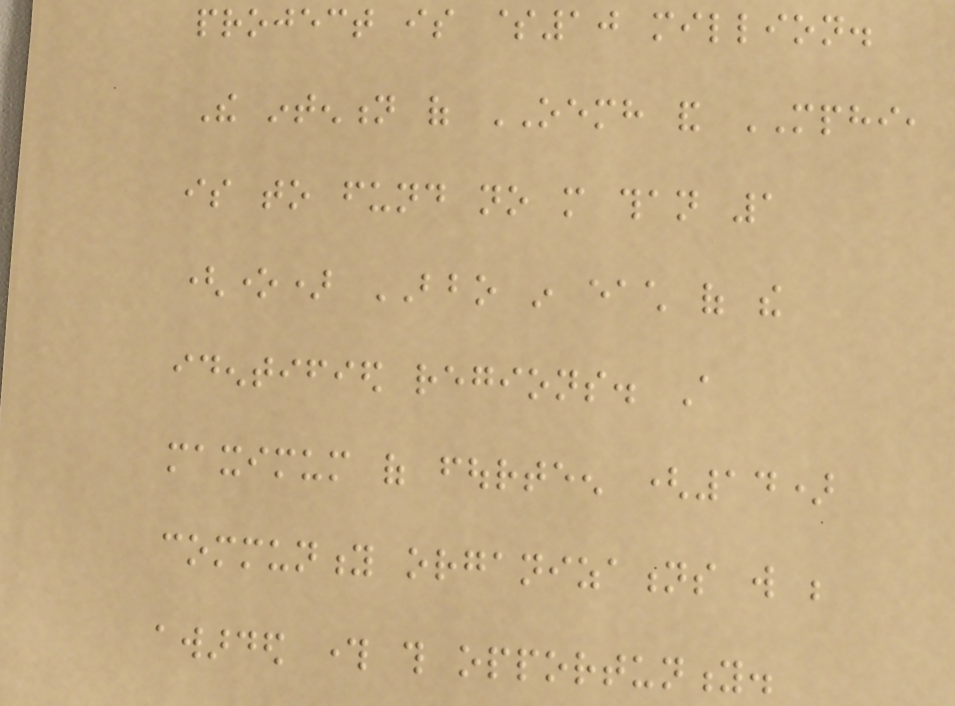project is $10 million.
The intention of OEMH and MPHI,
is to fund no more than 1
(one) BBO in each of the
identified regions. A
maximum of fourteen (14)
community organizations will be
awarded through this opportunity.
